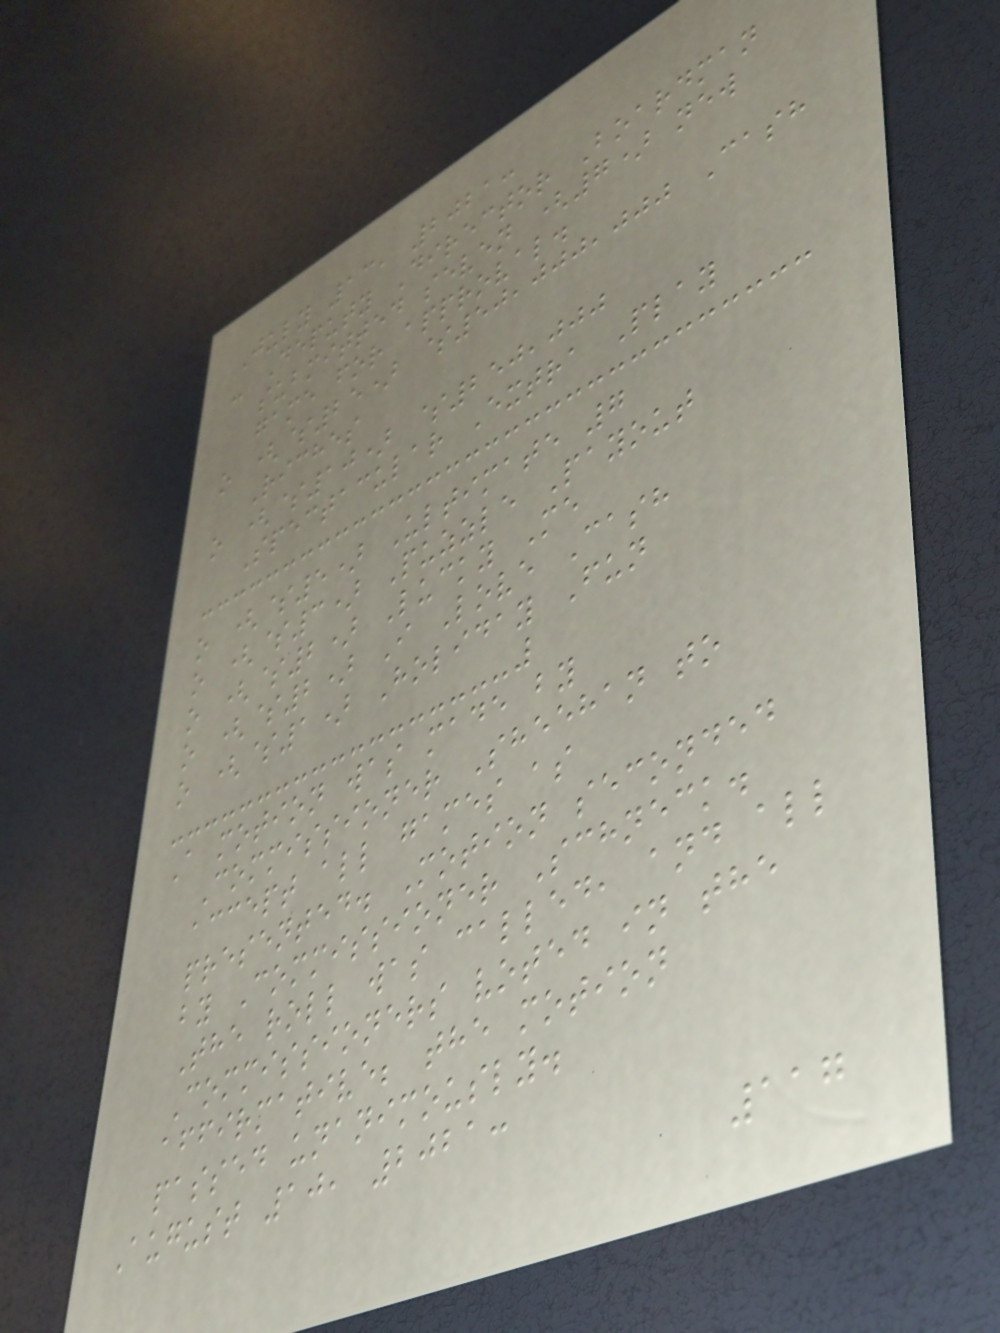July 13, 2021:
- Deputy Director Boardman
submitted seven (7) new
game for approval.
o ($25) $50,000,000 Cash
Riches
o ($10) $250,000
Spectacular Extra Play
o ($5) Ultimate 7
o ($3) Puzzle Payout
o ($2) Lucky Me
o ($2) I Love Cash
o ($1) Holiday Fun
A motion was made by
Commissioner Sheehan to
accept all games as
presented. Motion seconded
by Commissioner Schneck.
The roll was called, and all
Commissioners voted in the
affirmative; the motion
passed unanimously.
August 10, 2021:
117
